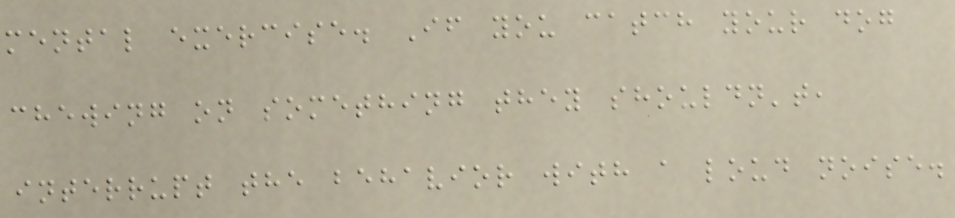mental exercise. If you catch your dog
chewing on something they shouldn't,
interrupt the behavior with a loud noise.
